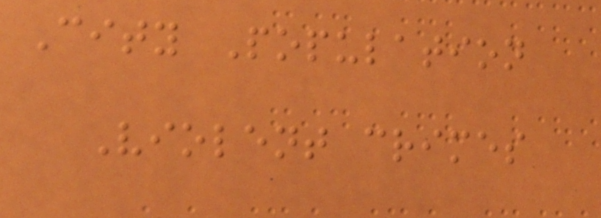City Population
Violent crimes
